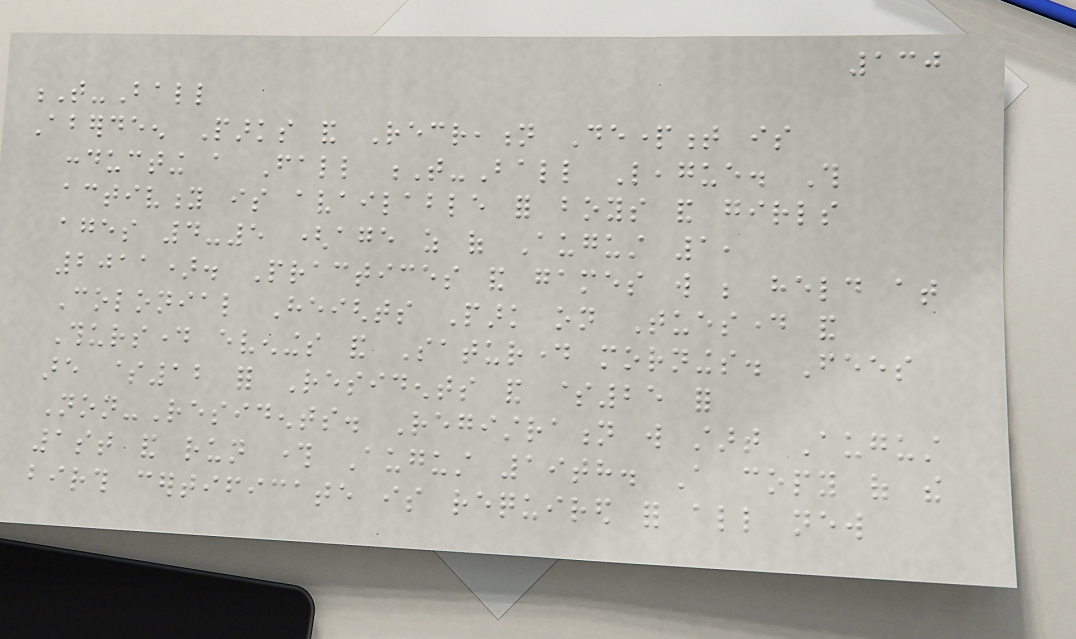130
T-Ball
Aberdeen Parks and Recreation Department is
conducting a Fall T-Ball League. This
activity is available for boys and girls
ages 4-5 (age as of August 1,
2011). Practices and games will be held at
Colonial Heights Park on Tuesday and
Thursday evenings and Saturday mornings. Fees
are $12 for Residents and $25 for
Non-Residents. Registration will start August
1st and run through August 19th. A copy of the
birth certificate is required for all new
